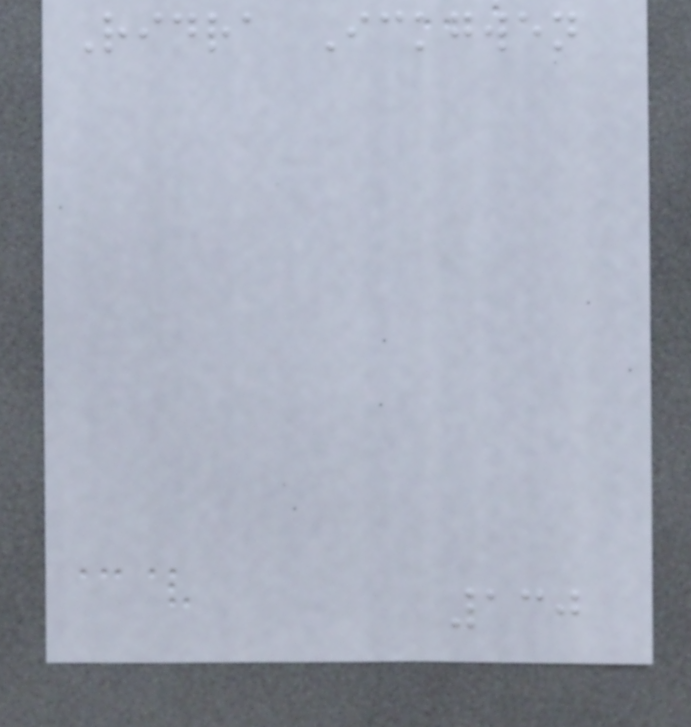Ridra Ickgwen
130
